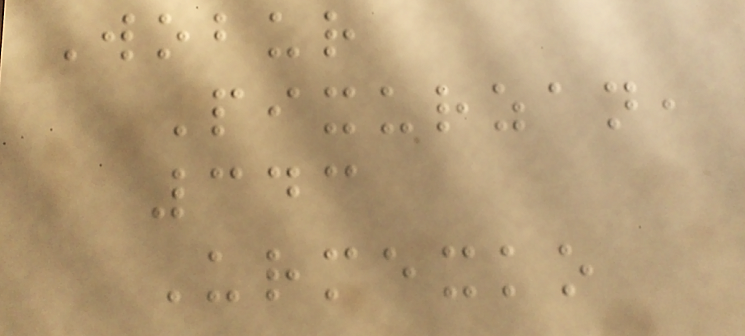Wobur
Pixurzan,
343
Urmexko
